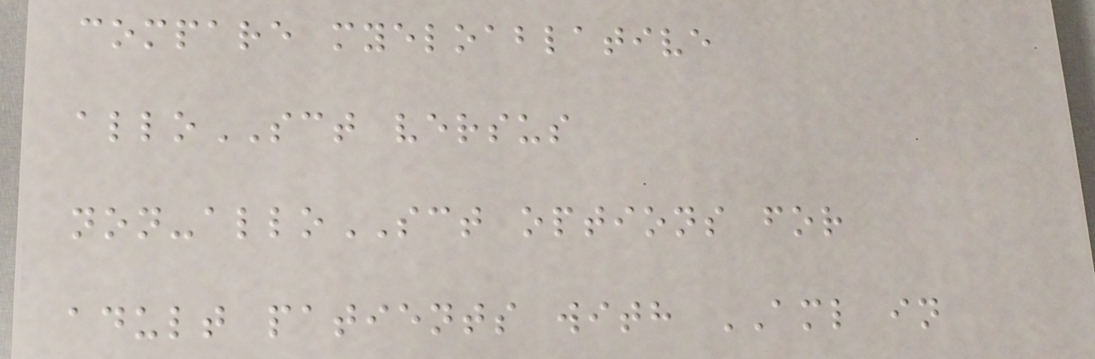compare myeloablative
alloSCT versus
non-alloSCT options for
adult patients with AML in
